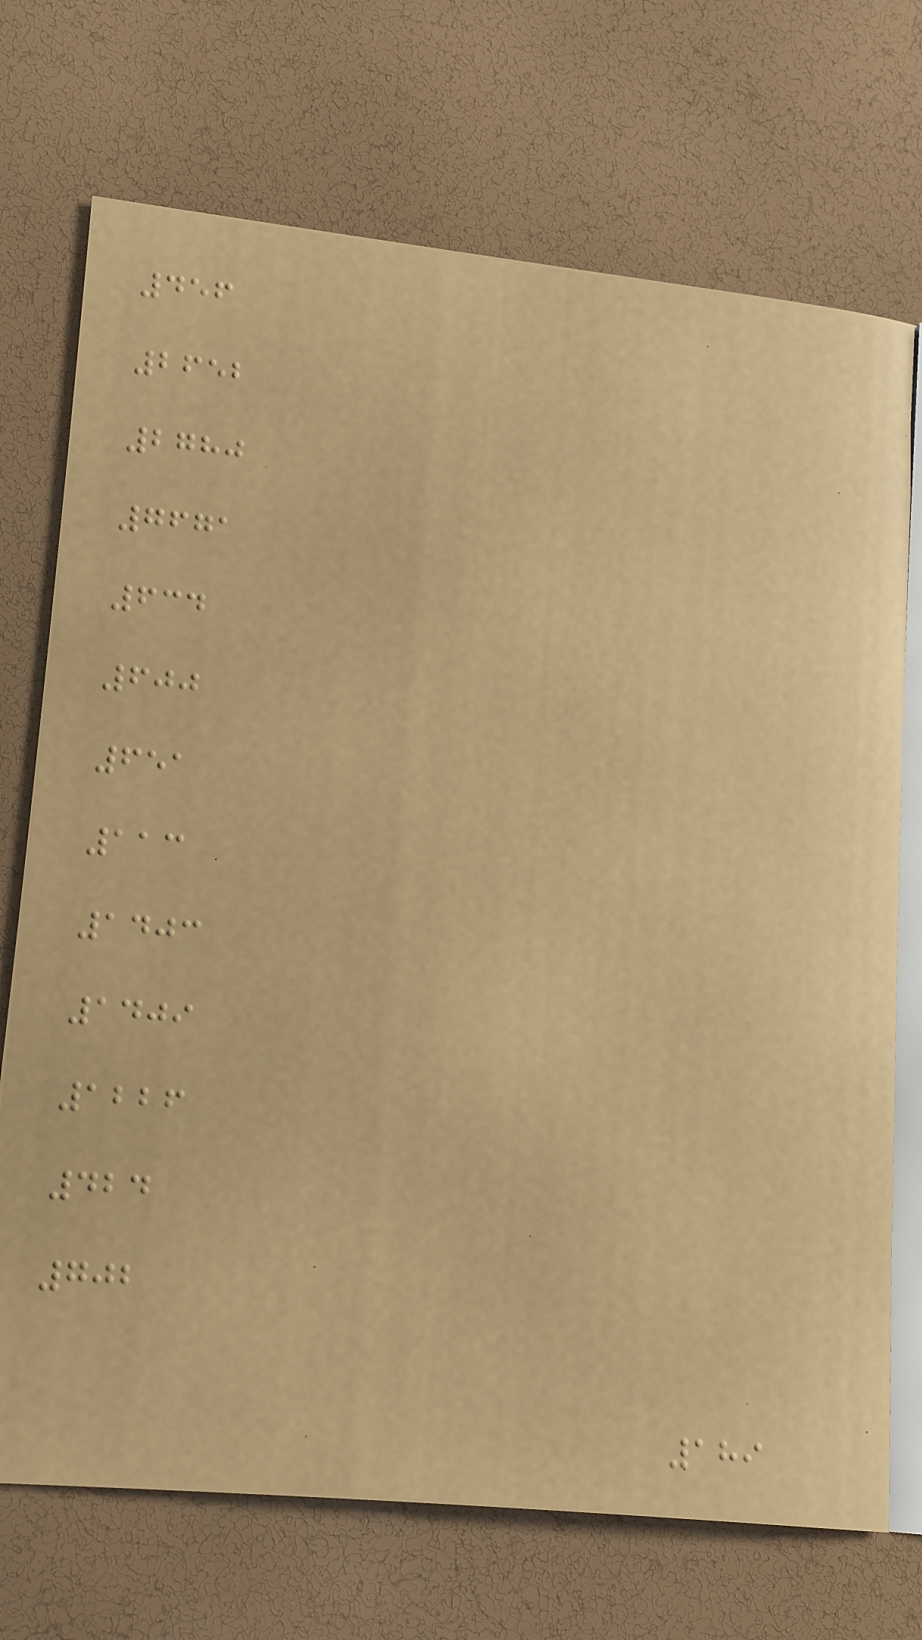456
2652
2780
7671
634
600
651
113
1403
1409
1226
424
702
189
